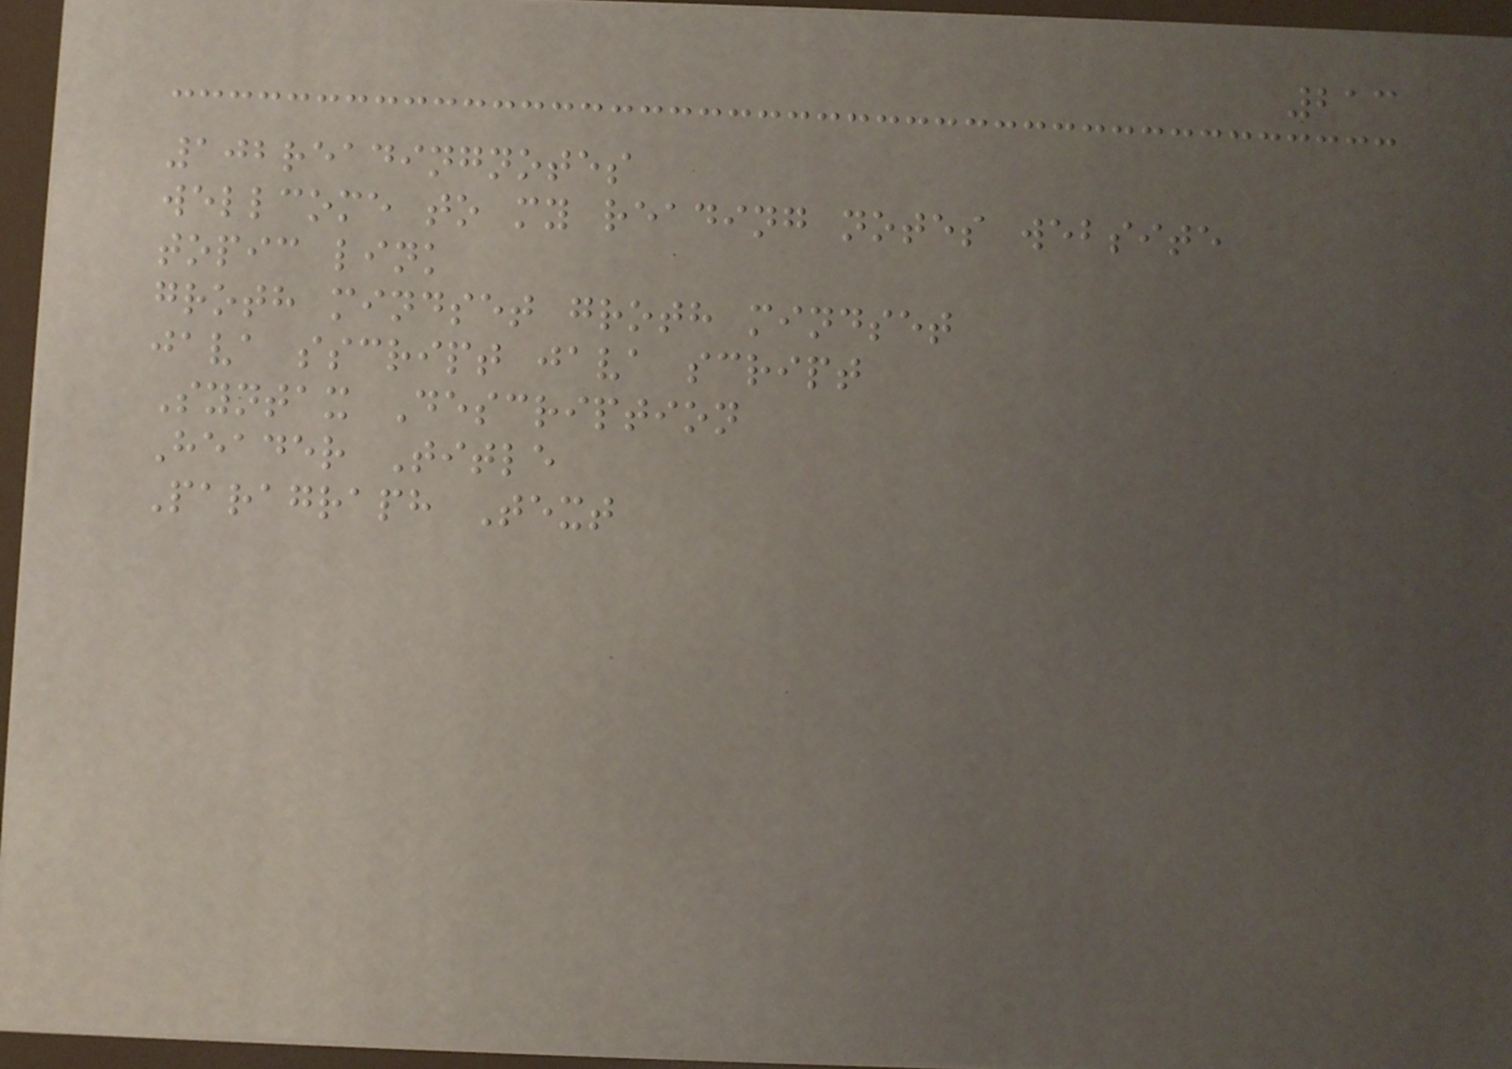213
102readingnotes
wellcome to my reading notes website
topic link
groth mindset groth mindset
java sscript java script
Syntax Description
Header Title
Paragraph Text
